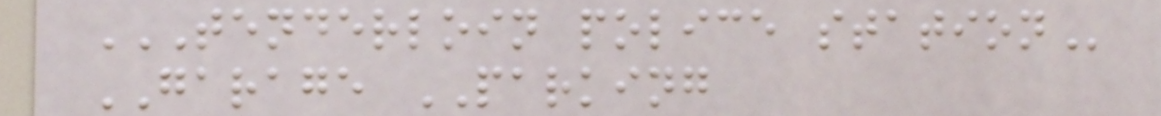TENDERLOIN POLICE STATION
GARAGE PARKING
